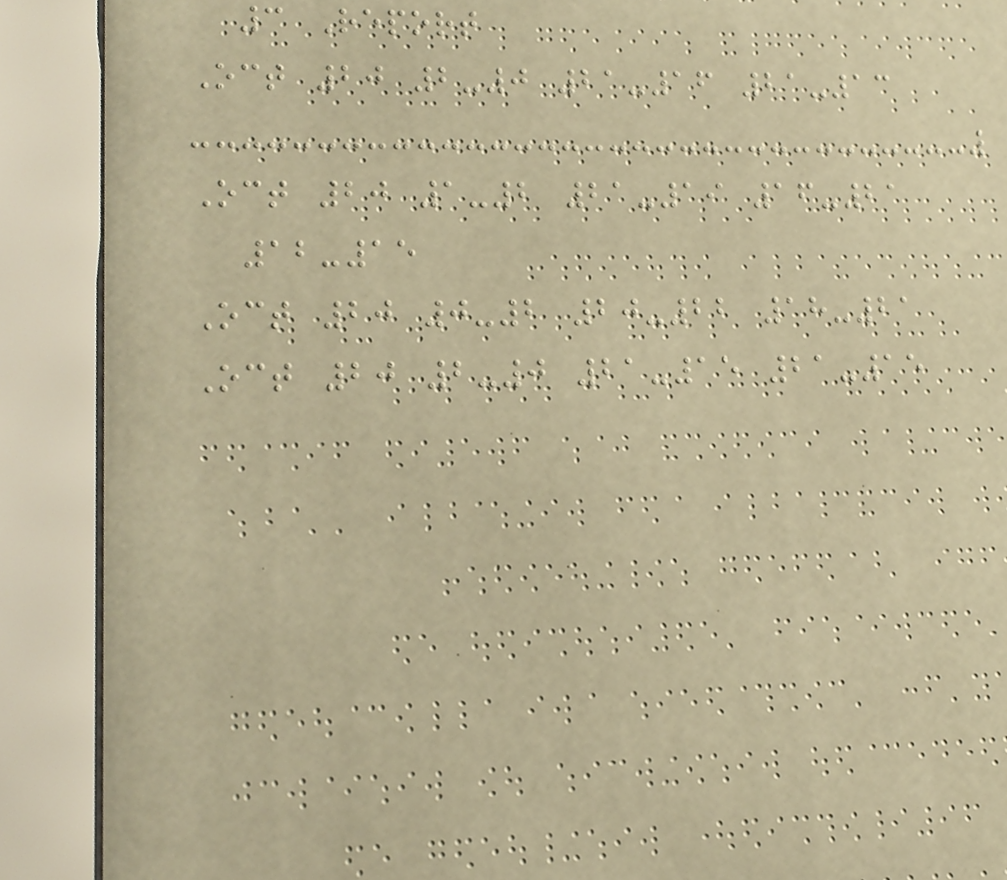3 Report
Oct 20 2-0 21-16 21-13
Oct 20 1-2 21-19 16-21
12-15
Oct 20 0-2 20-22 18-21
Oct 20 2-0 21-15 21-15
